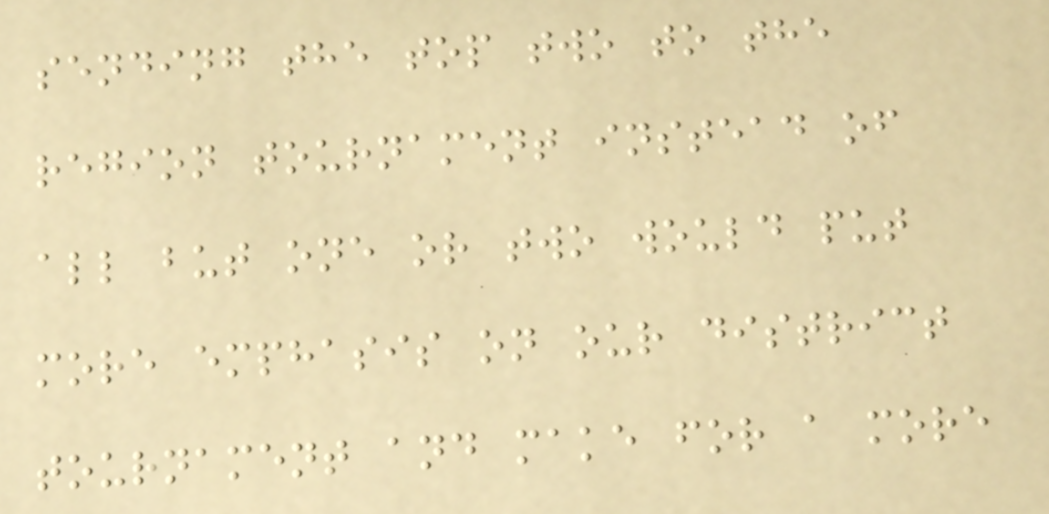sending the top two to the
region tournament instead of
all but one or two would put
more emphasis on our district
tournament and make for a more
